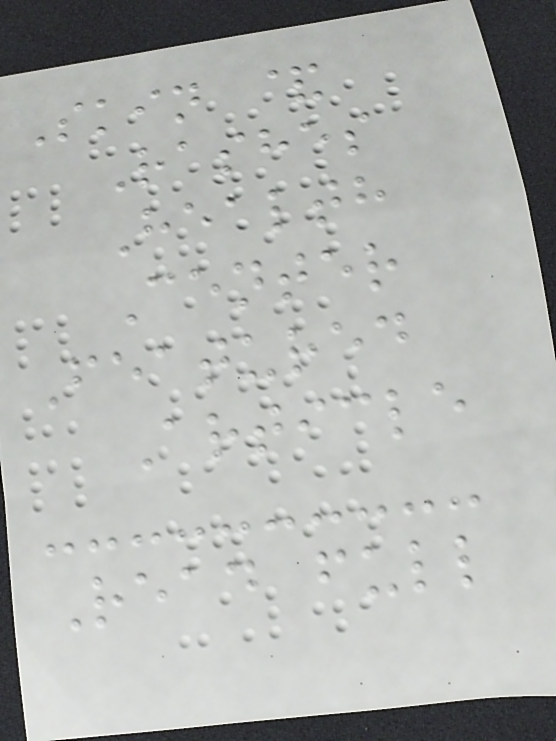Skin &
Rashes
Health
Center
Featured
Article
Read full
